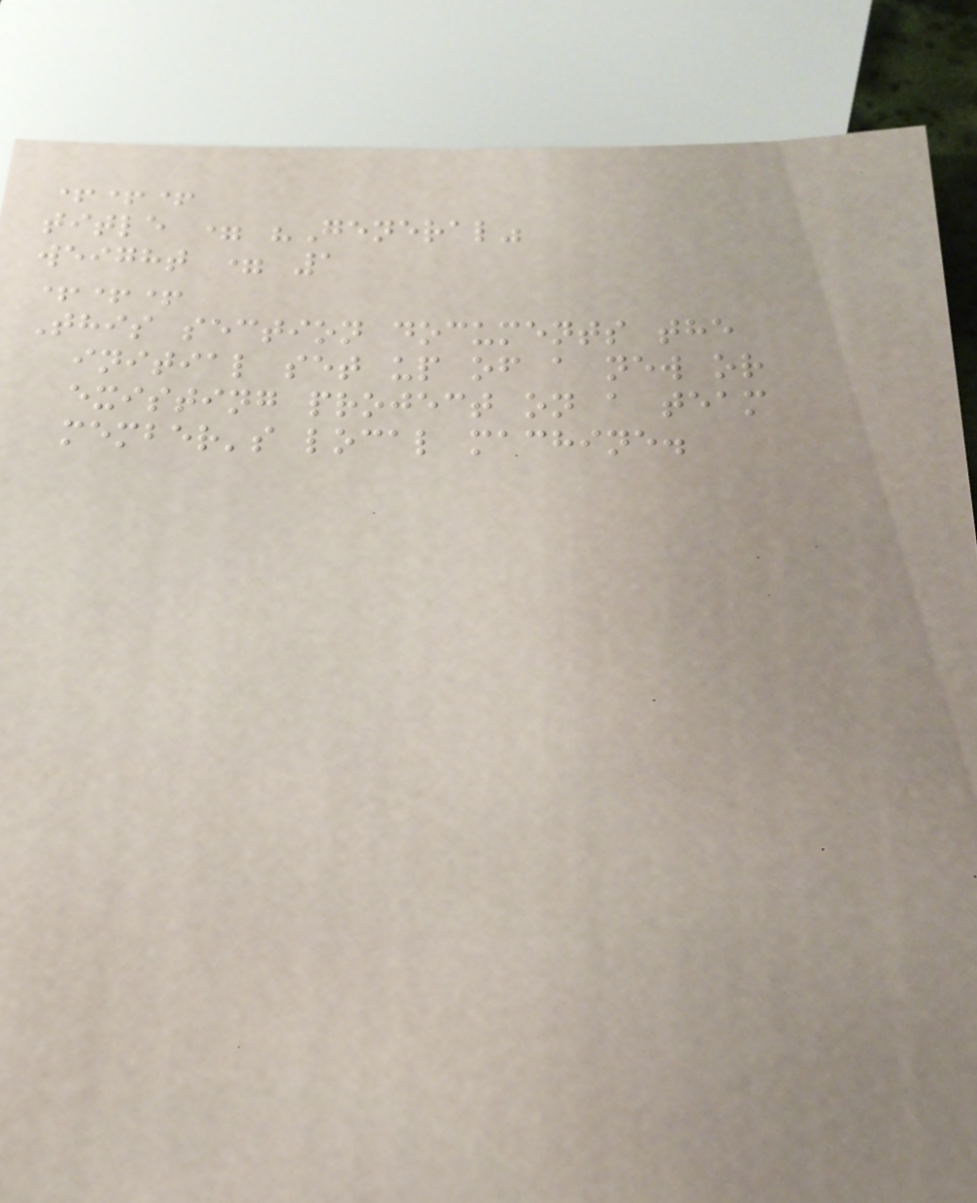+++
title = "General"
weight = 1
+++
This section documents the
initial set up of a new or
existing project on a team
member's local machine.
